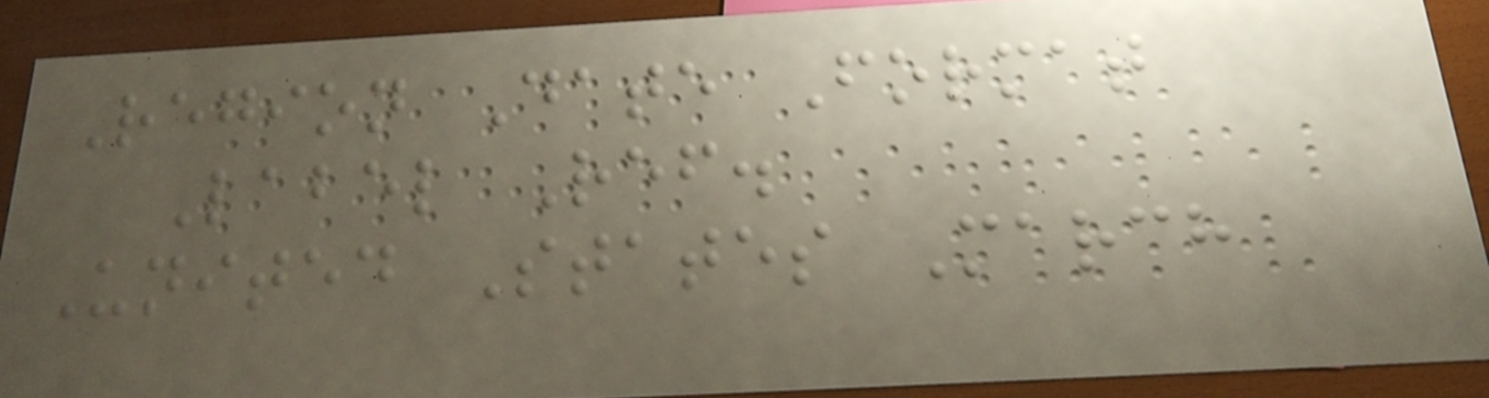Region Date Format
Label Ref.
United States March
